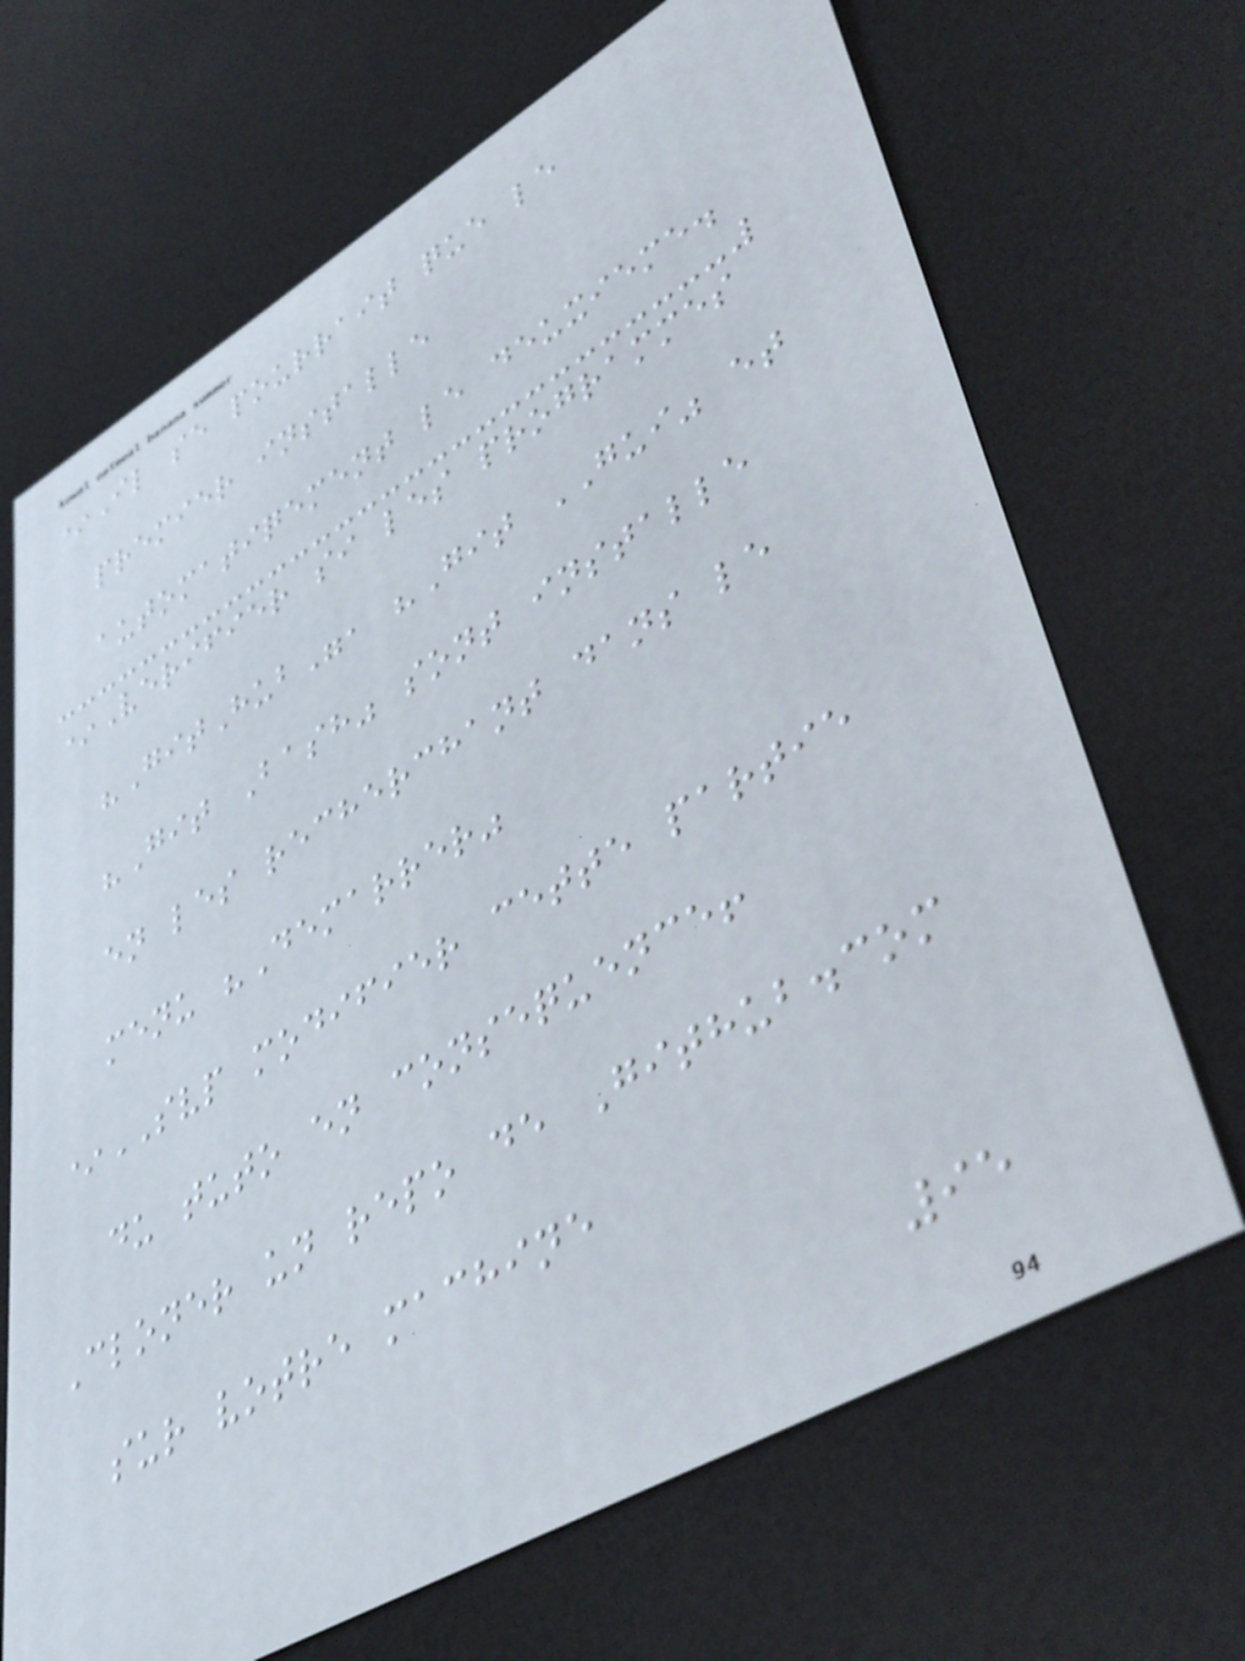*Il se pourrait que le
premier installe
automatiqement le deuxieme.
*Verifier si les programmes
"GitHub", "Git GUI" et
"Git Bash" sont installe
en les recherchant dans le
menu "Demarrer"
*SVP modifier cette partie
du tuto en consequence!
Cloner un repo de Github.com
sur votre machine
95
